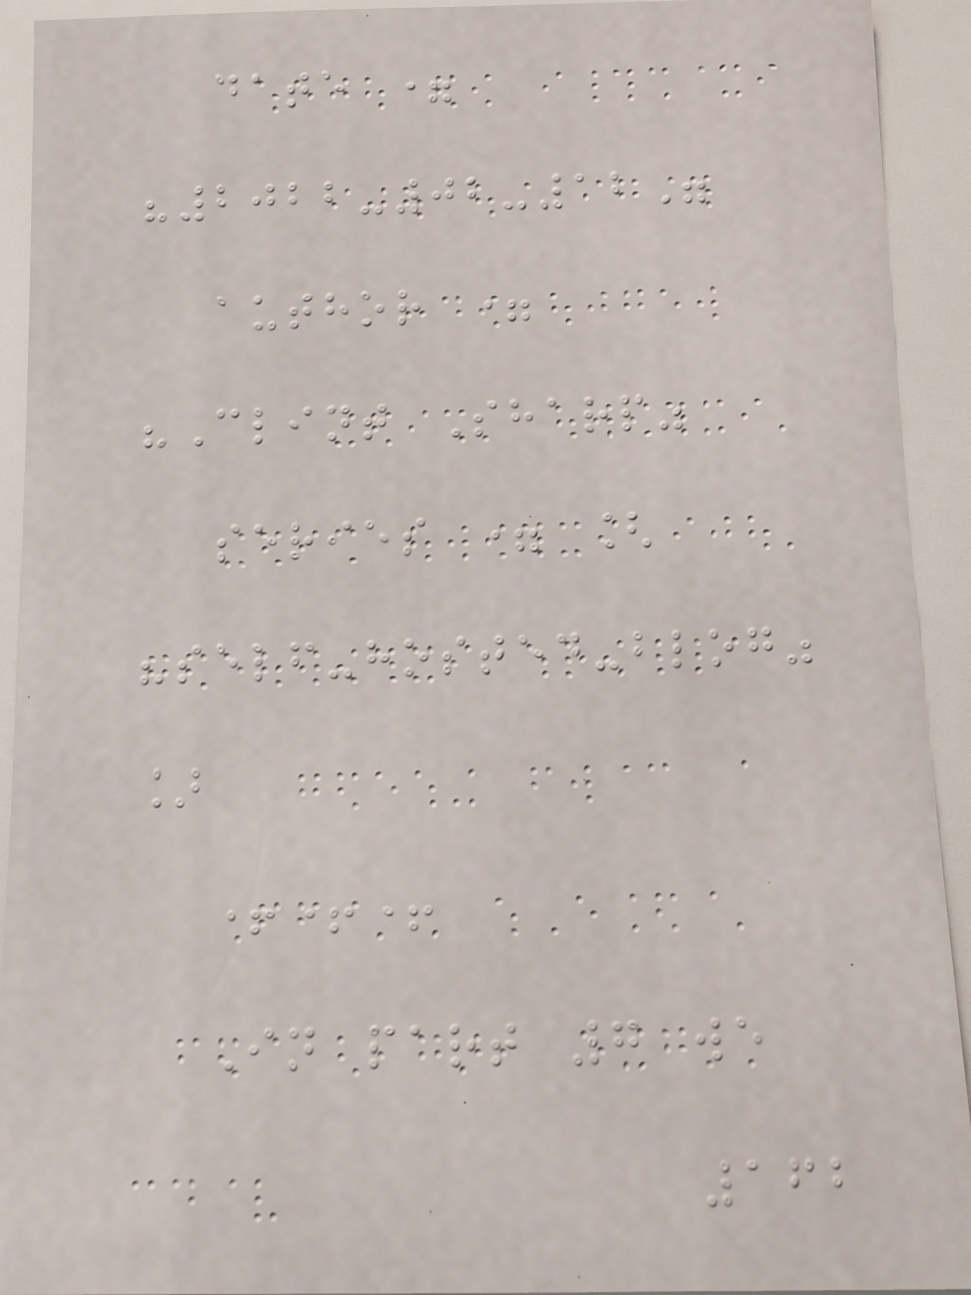date =
"2022-02-12"
author =
"Clint Sharp"
series = [
"self-hosted-blog"
]
+++
In part 7 we
162
